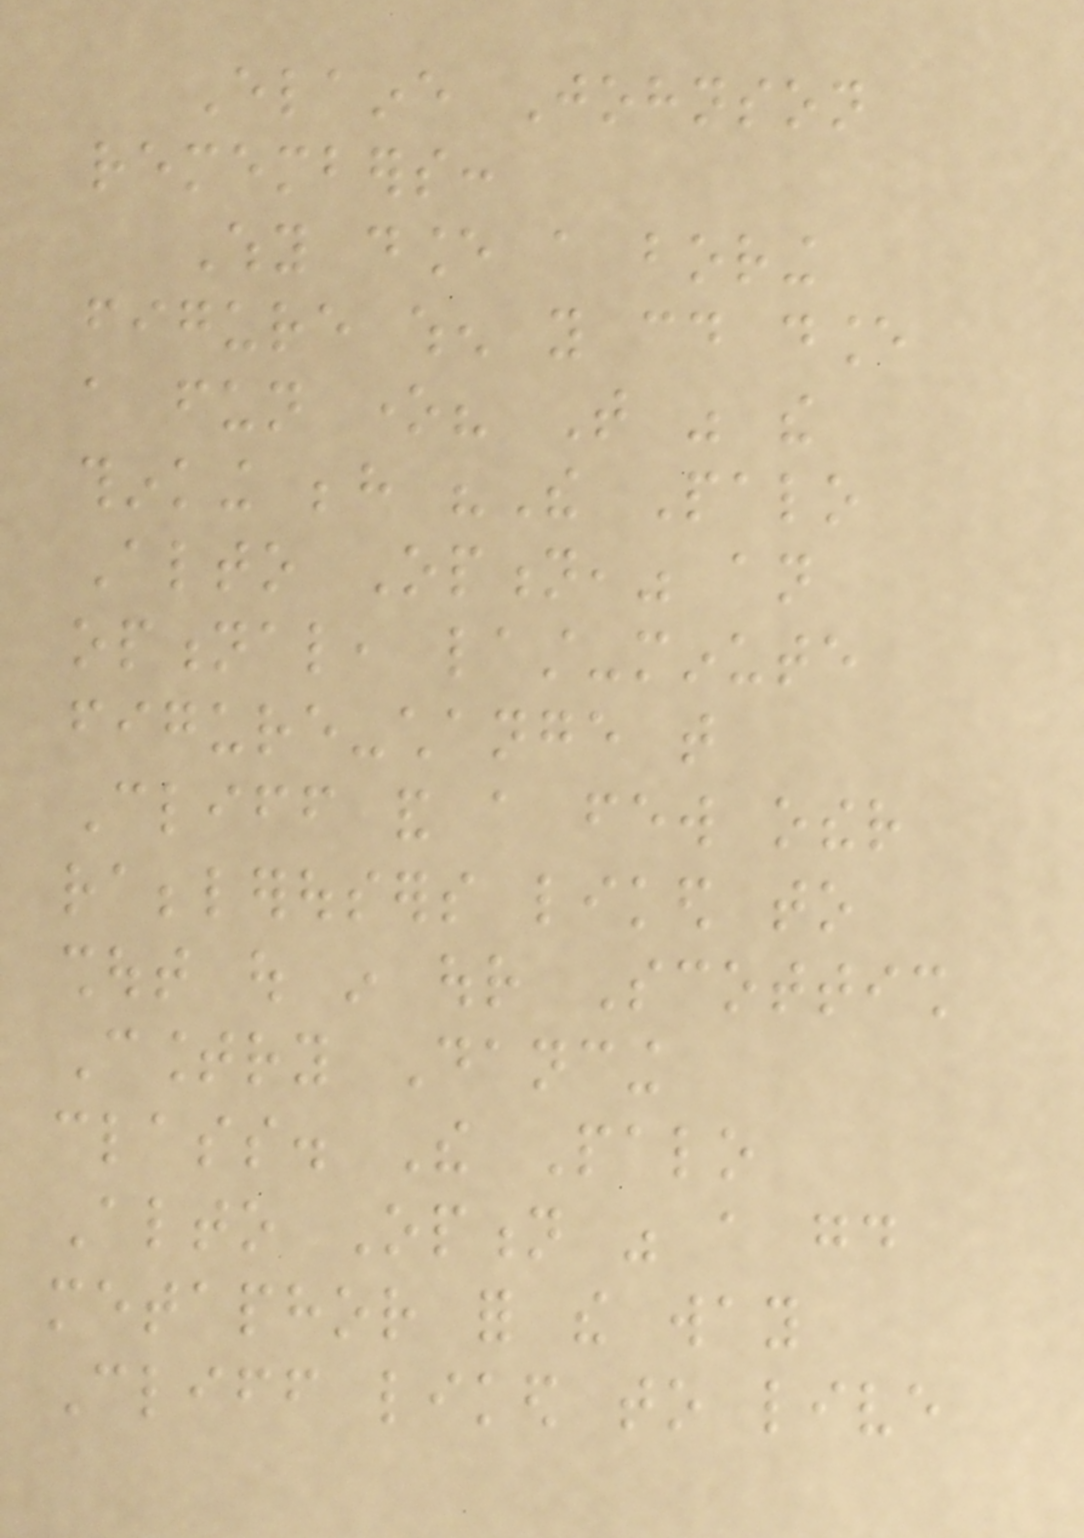Elaine Johnson
remembers:
Why dance a boring
figure when you could dance
a fun one? That was the
thinking behind "The Palo
Alto Option," an
optional, last-minute
figure-change that
Cliff and a few other
rabblerousers liked to
shout out in our Scottish
Country Dancing
class. The Palo
Alto Option was a good
metaphor for the way
Cliff liked to live
